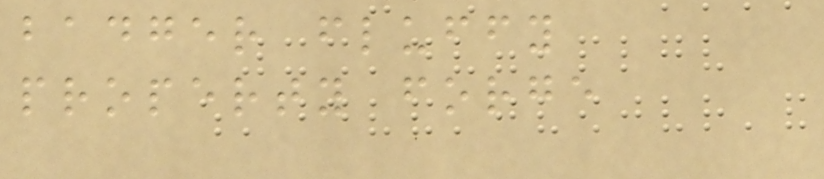badger fluffy
property forge
